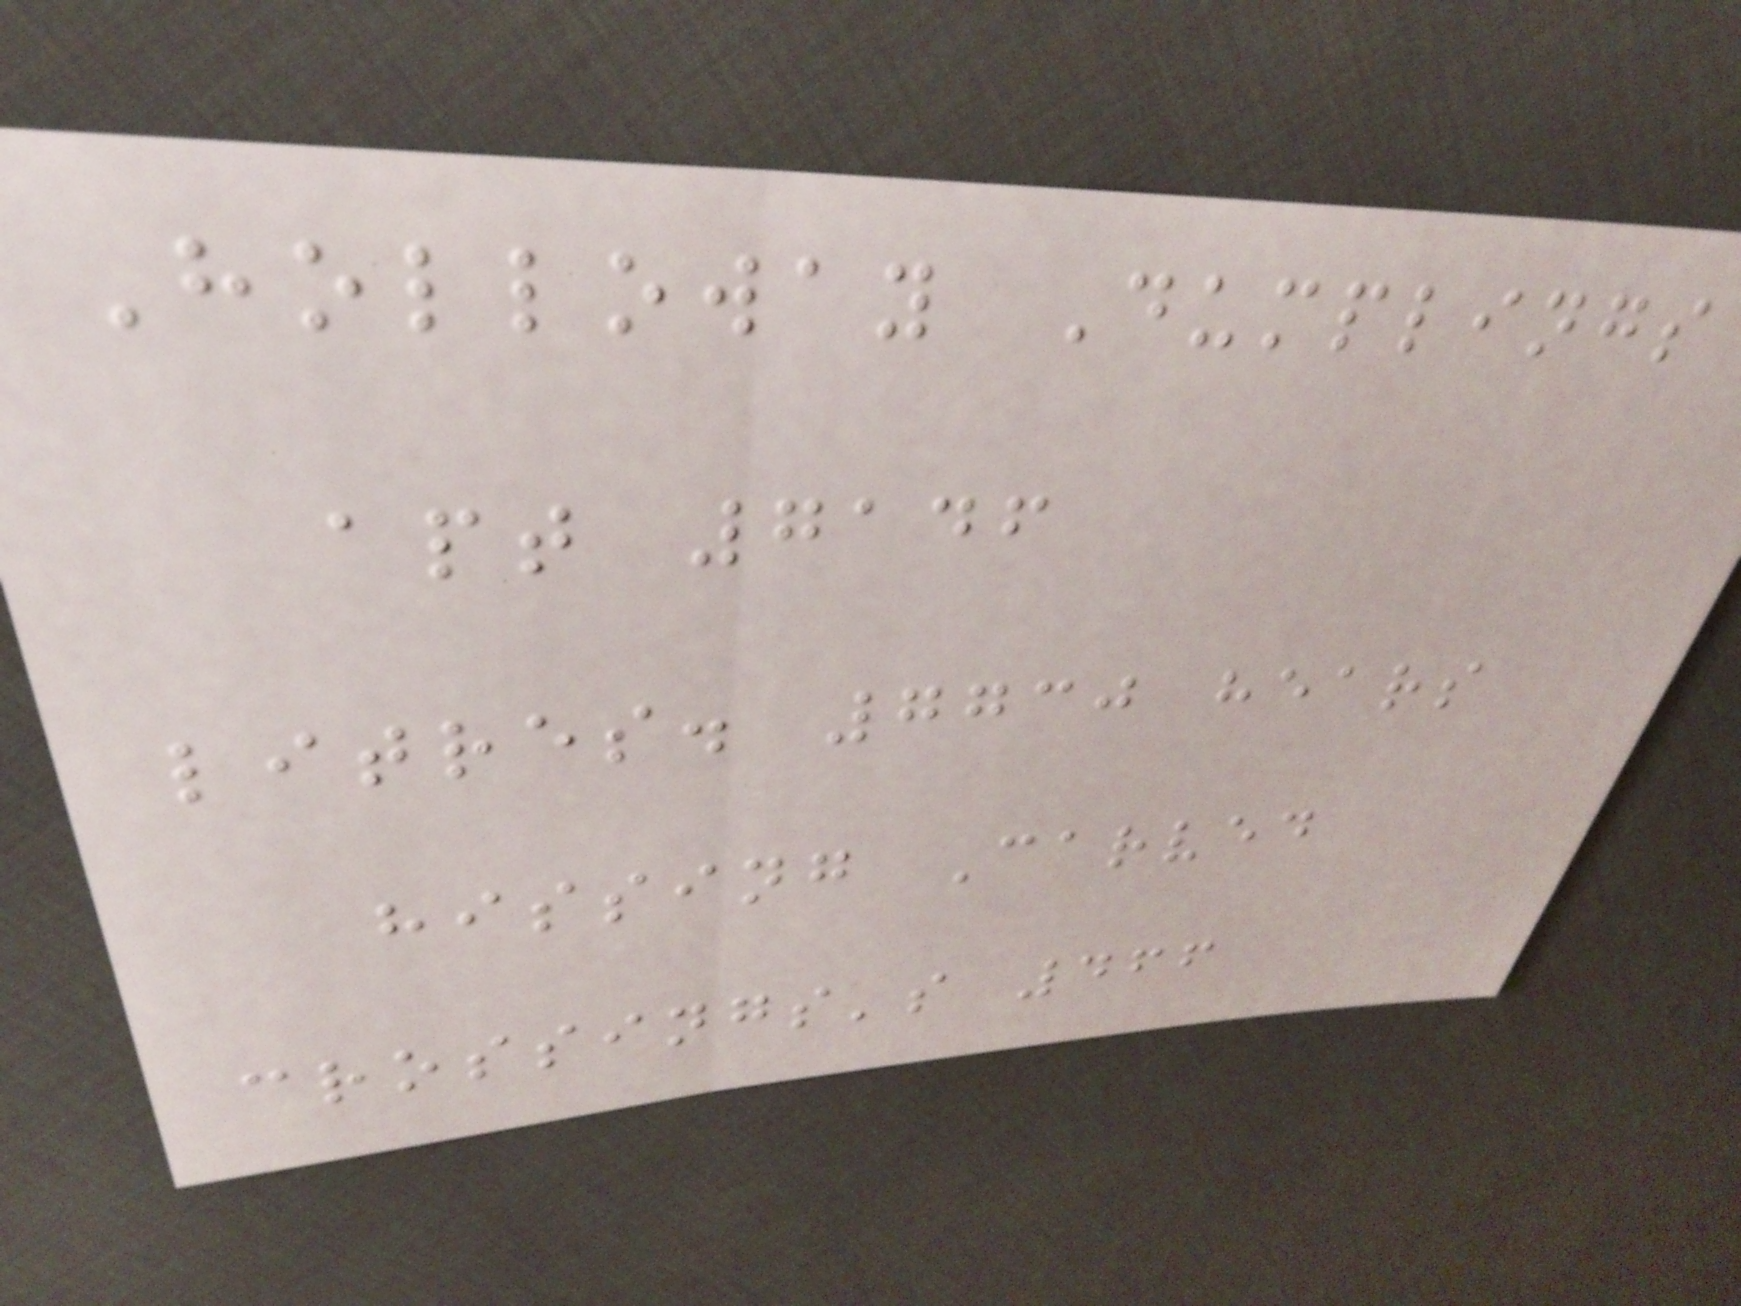Holloway Dumplings
apt 7146
litres. 7730 hears
hissing Carved
crossings's 466
